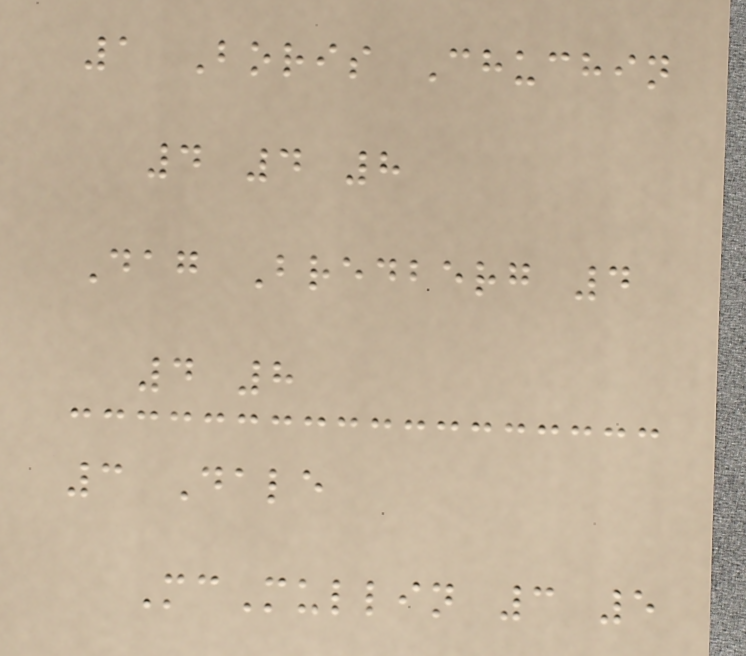1 Boris Chuchin
4 4 8
Dag Bredberg 4
4 8
3 Dale
McMullin 3 5
